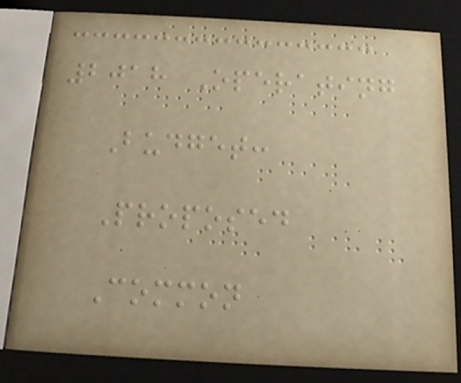2018 Operating
Budget:
Proposed
Common
